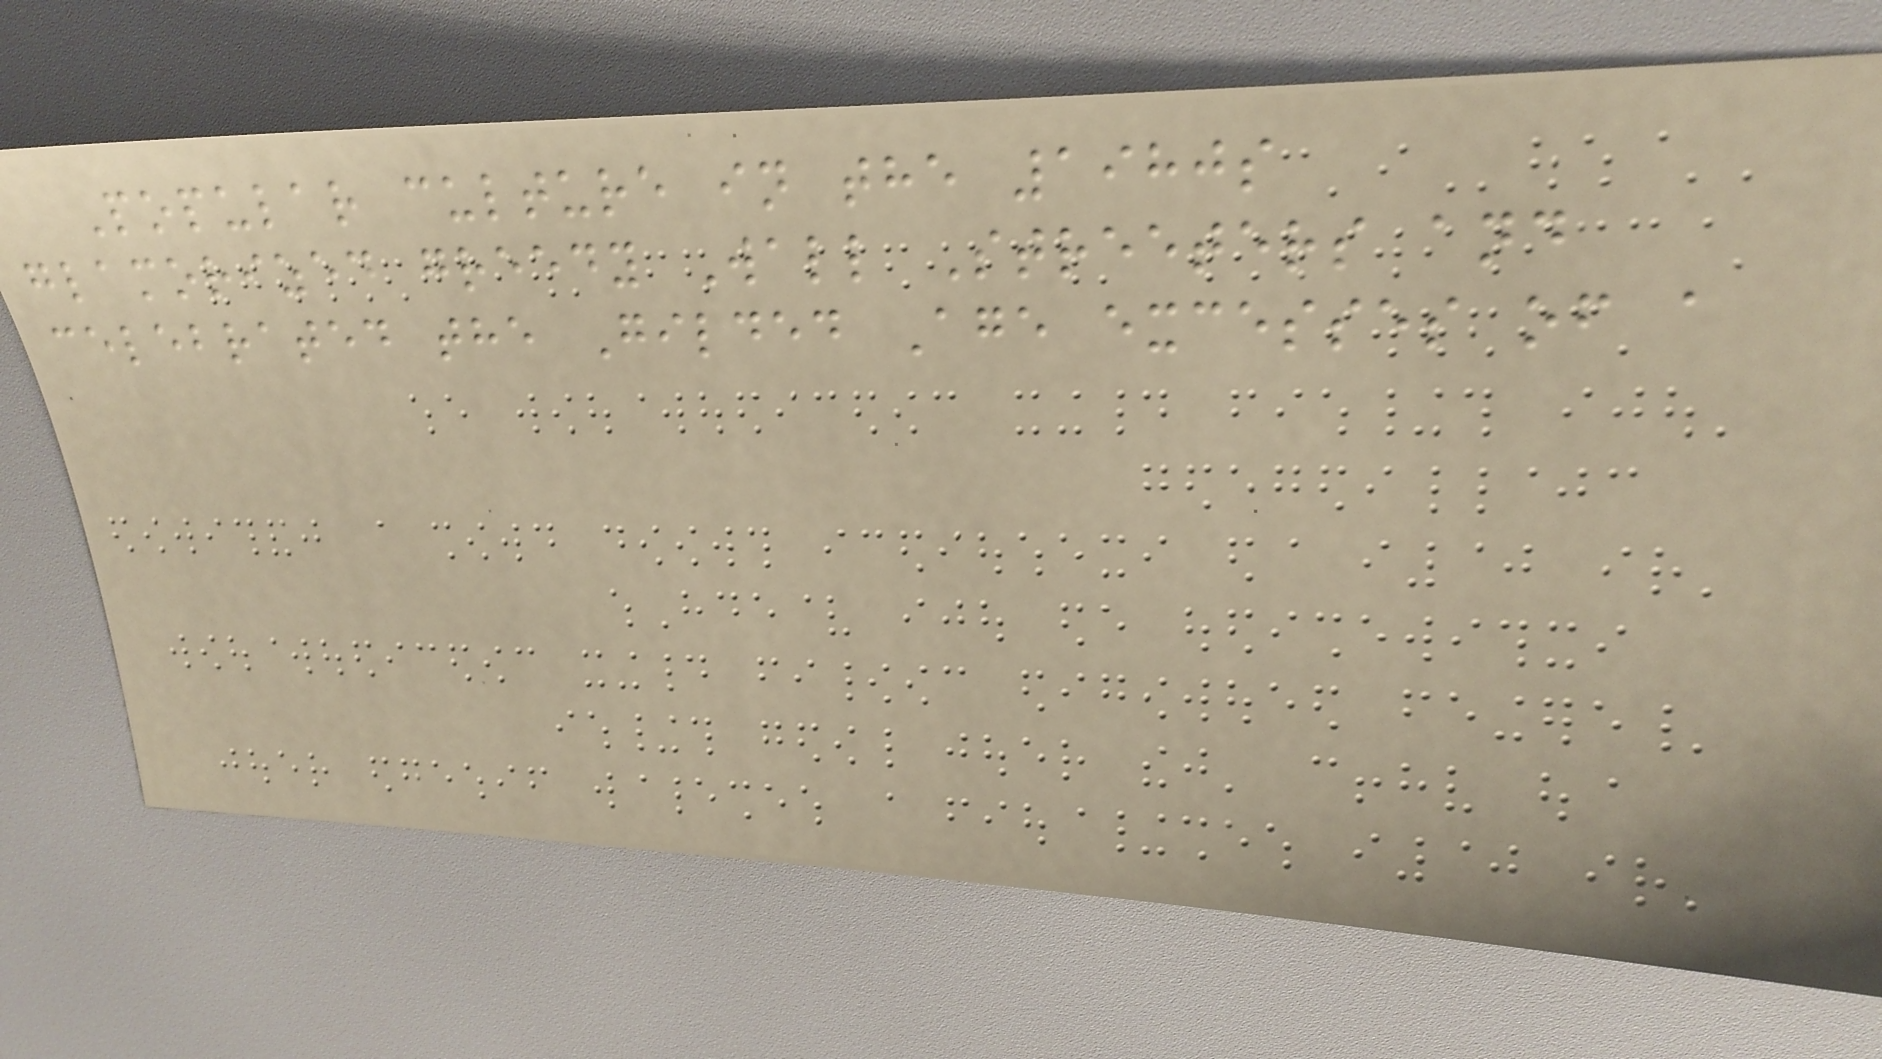Popular culture in the 1980s
glamorized greedy Wall Streeters and
celebrated the Gilded Age excesses of a
